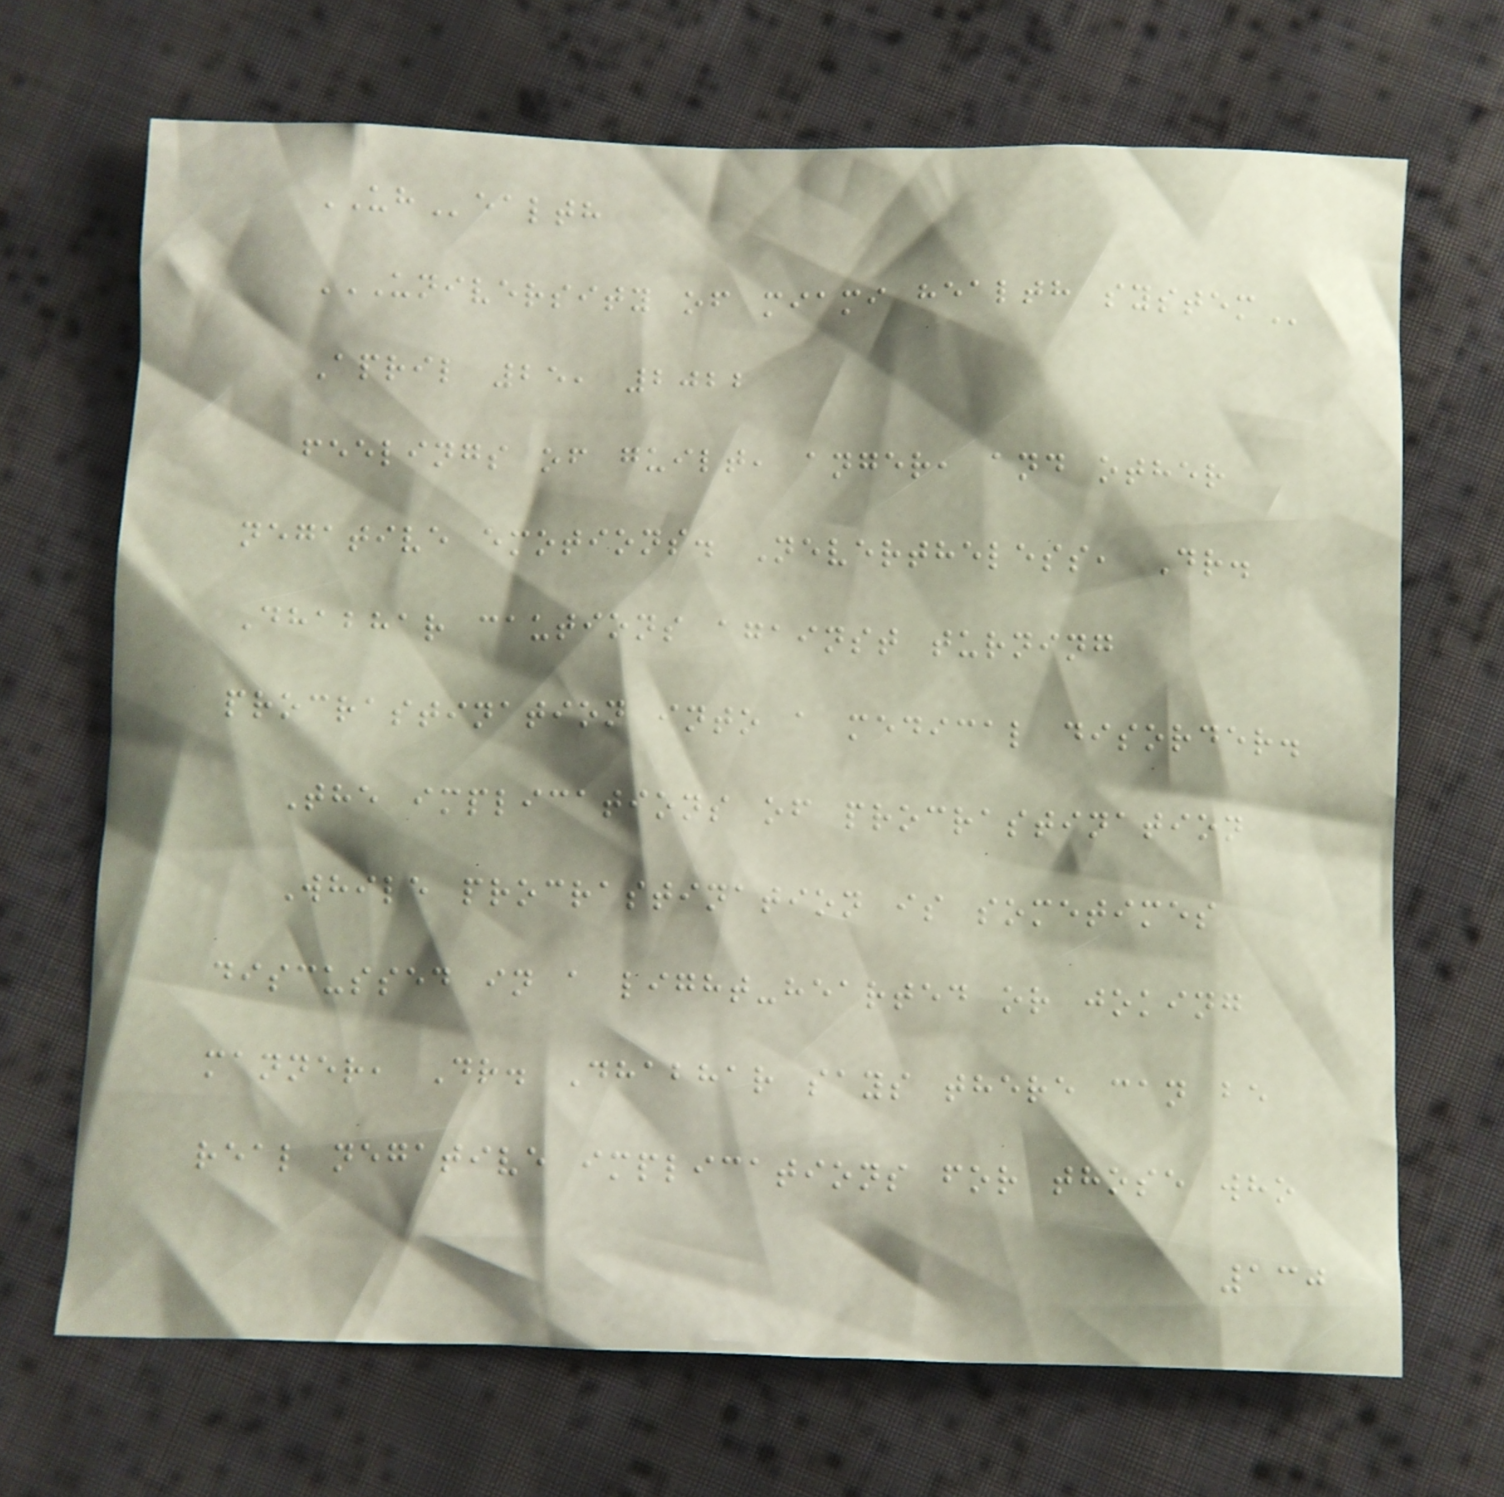UHealth
UNIVERSITY OF MIAMI HEALTH SYSTEM
April 25, 2022
feelings of guilt, anger, and other
negative emotions. Nevertheless, Dr.
Dhabhar cautions against turning
procrastination into a medical disorder.
The implications of procrastination
While procrastination is sometimes
discussed in a light-hearted or joking
manner, Dr. Dhabhar says there can be
real negative implications for those who
130
